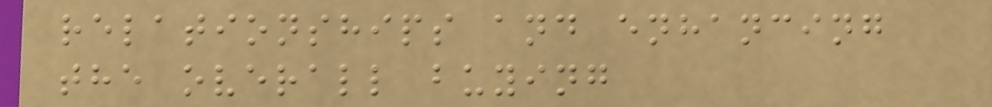relationships and enhancing
the overall buying
